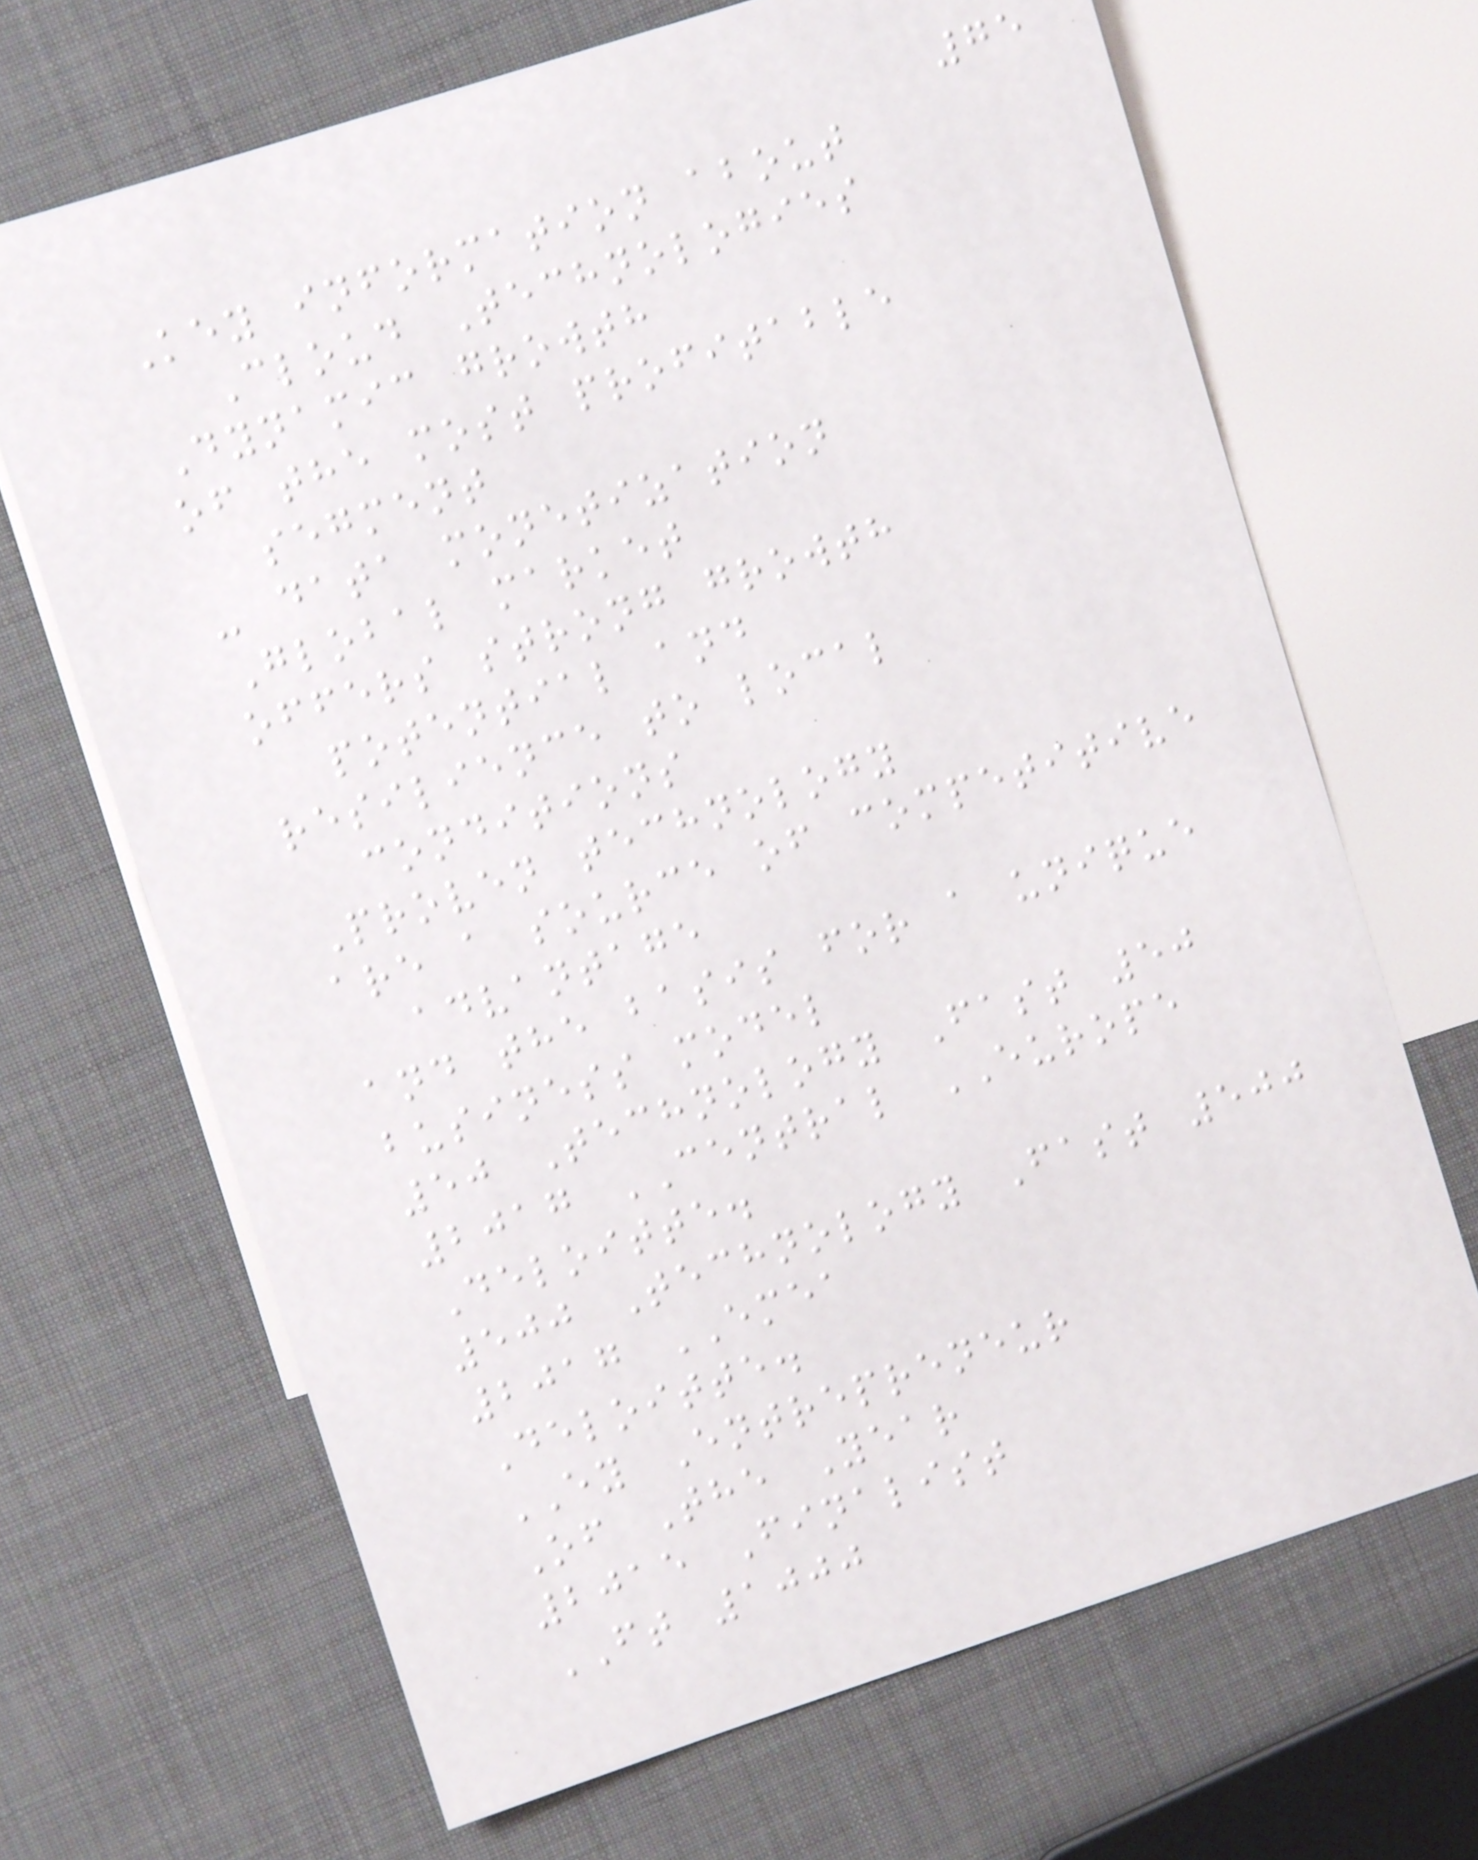75
Key information about
Cloud Technologies
Dynamic growth
of the most profitable
segment
- data monetization
Global market
offers strong growth
potential and
resilience to local
conditions
Proven technology
are a source of competitive
advantage
and the basis for a unique
business model
50 Technology Fast 50
2017 CENTRAL EUROPE
Deloitte.
500 Technology Fast 500
2017 EMEA
Deloitte.
EY Entrepreneur
Of The Year
2015 Finalist
FT 1000
